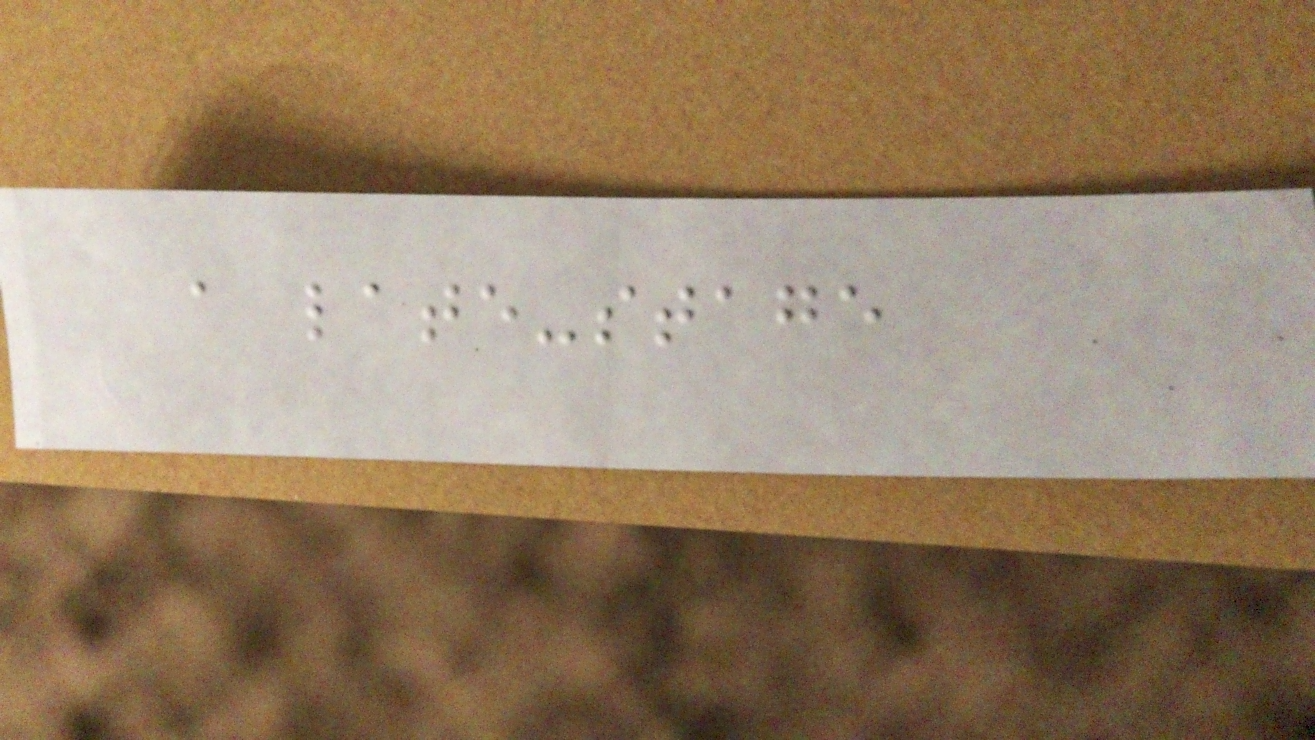a late-stage
